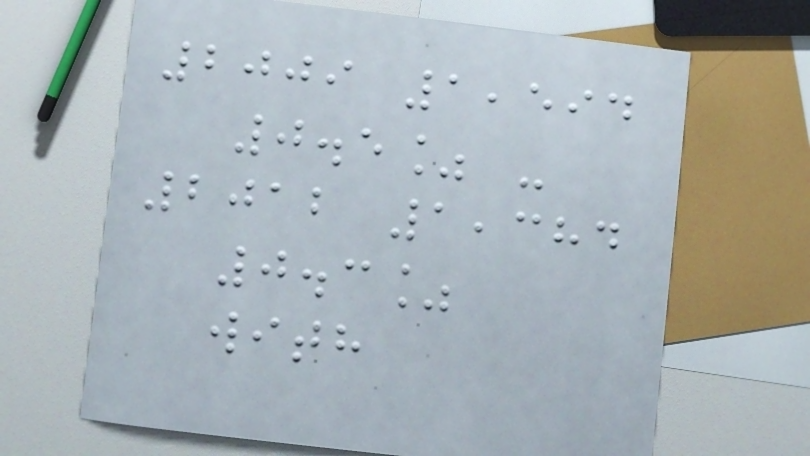2009 1,594
0.5% -
2012 1,384
0.3%
with
